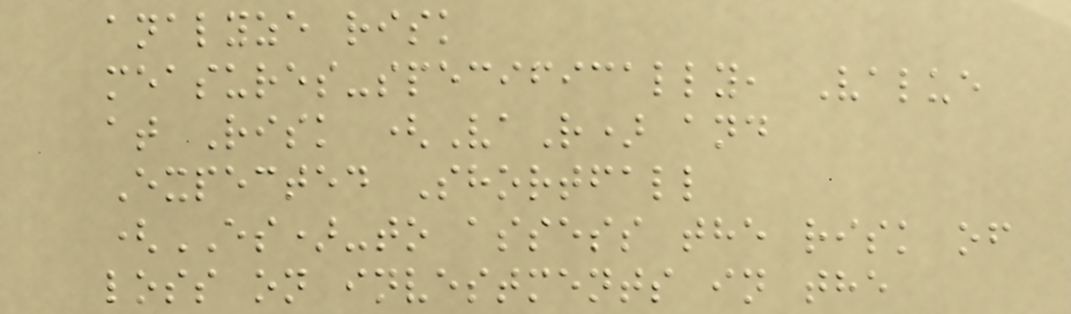analyze risk
measures-specifically, Value
at Risk (VaR) and
Expected Shortfall
(ES)-to assess the risk of
loss on investments in the
